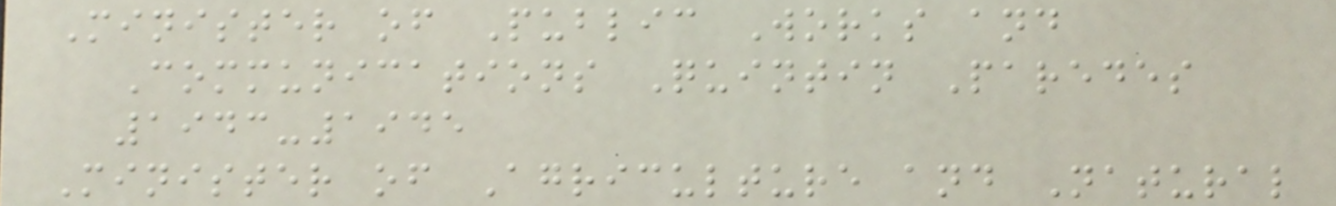Minister of Public Works and
Communications Quintin Paredes
1943-1945
Minister of Agriculture and Natural
